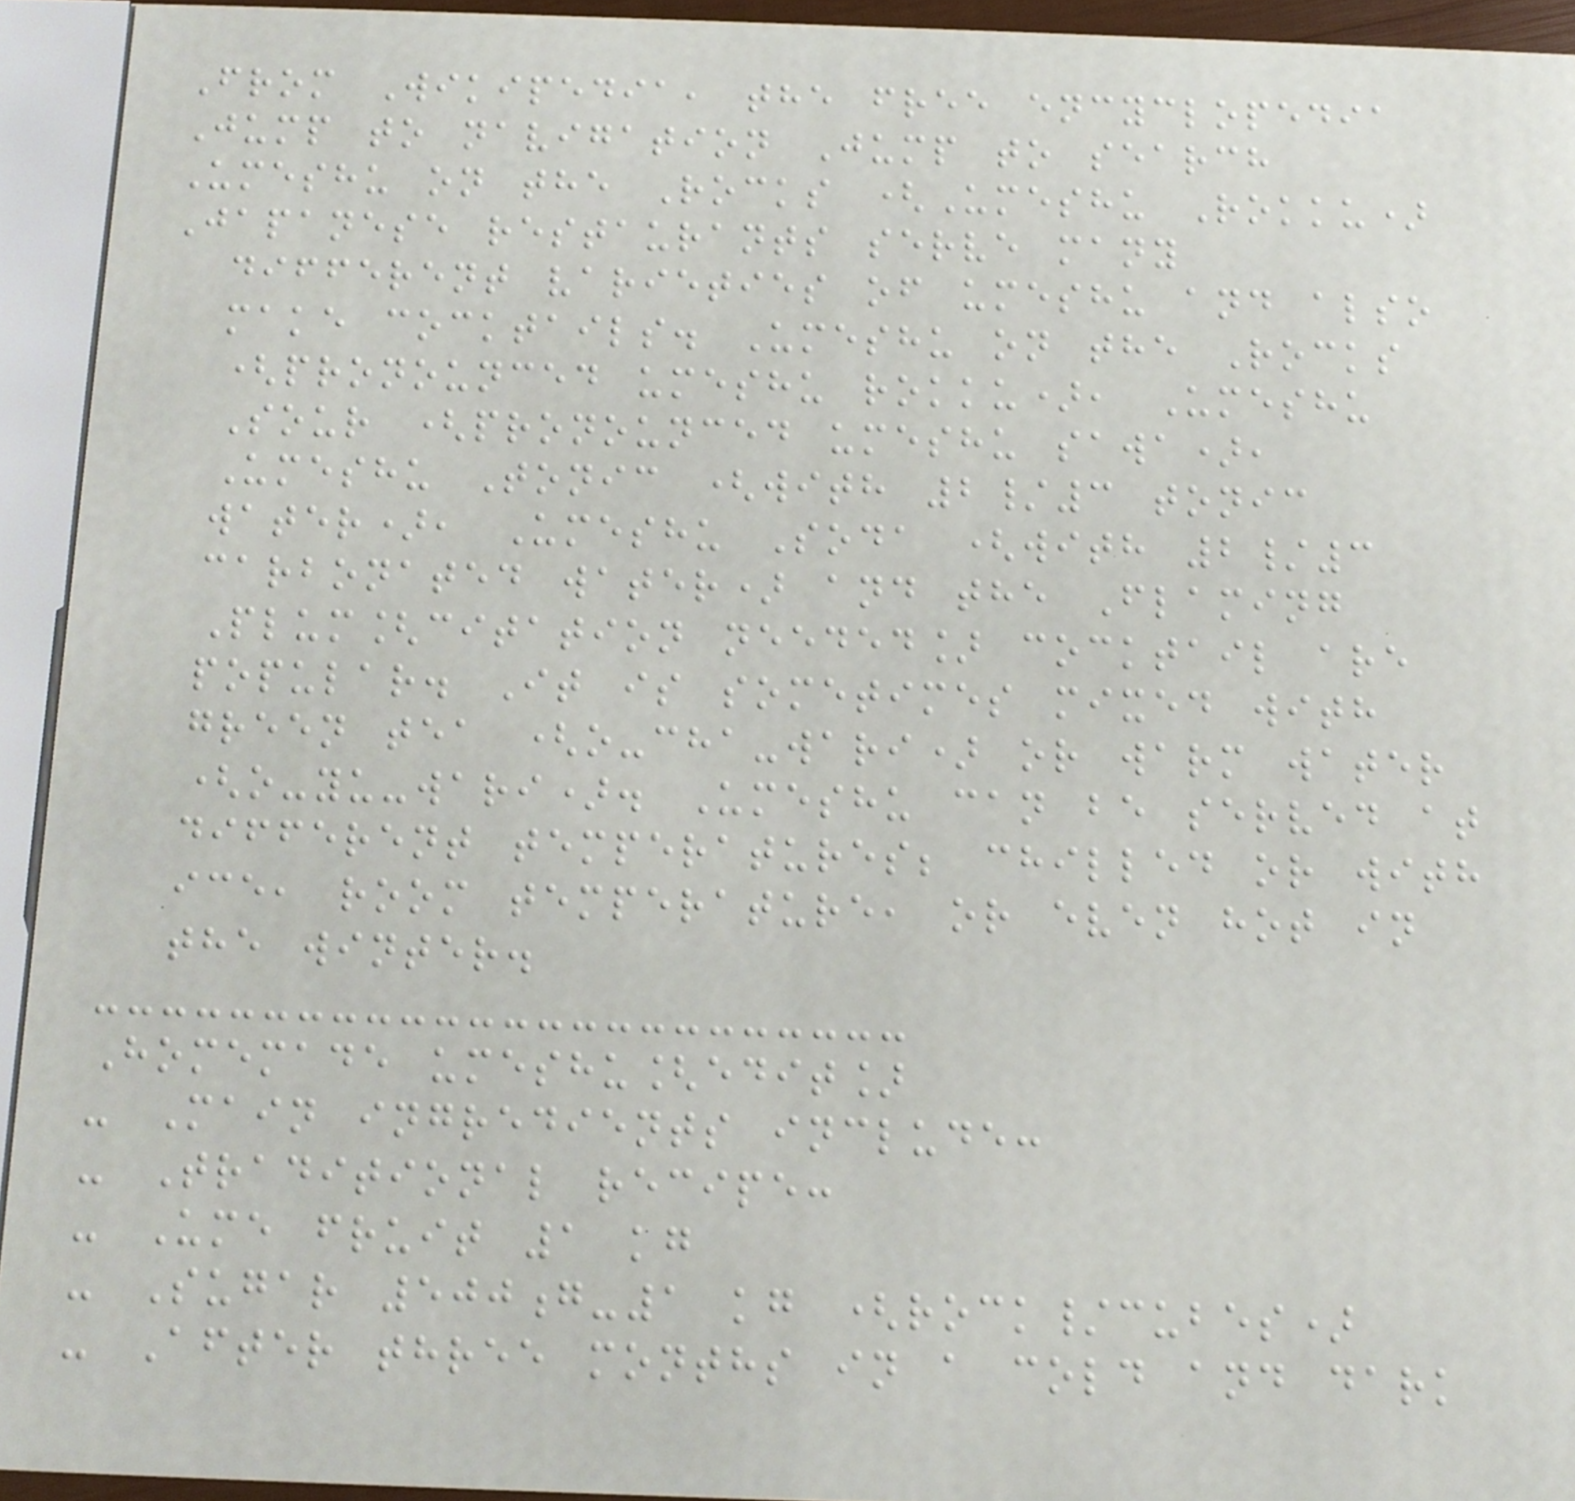From Wikipedia, the free encyclopedia
Jump to navigation Jump to search
Umeshu on the Rocks (Umeshu Rokku)
Japanese restaurants serve many
different varieties of umeshu and also
make cocktails. Umeshu on the Rocks
(pronounced umeshu rokku), Umeshu
Sour (pronounced umeshu sawa),
Umeshu Tonic (with 2/3 tonic
water), Umeshu Soda (with 2/3
carbonated water) and the Flaming
Plum[citation needed] cocktail are
popular. It is sometimes mixed with
green tea (o-cha-wari) or warm water
(o-yu-wari). Umeshu can be served at
different temperatures; chilled or with
ice, room temperature, or even hot in
the winter.
Homemade umeshu[edit]
- Main ingredients include:
- Traditional recipe:
- Ume fruit 1 kg
- Sugar 500g-1 kg (rock/cubes)
- After three months in a cold and dark
